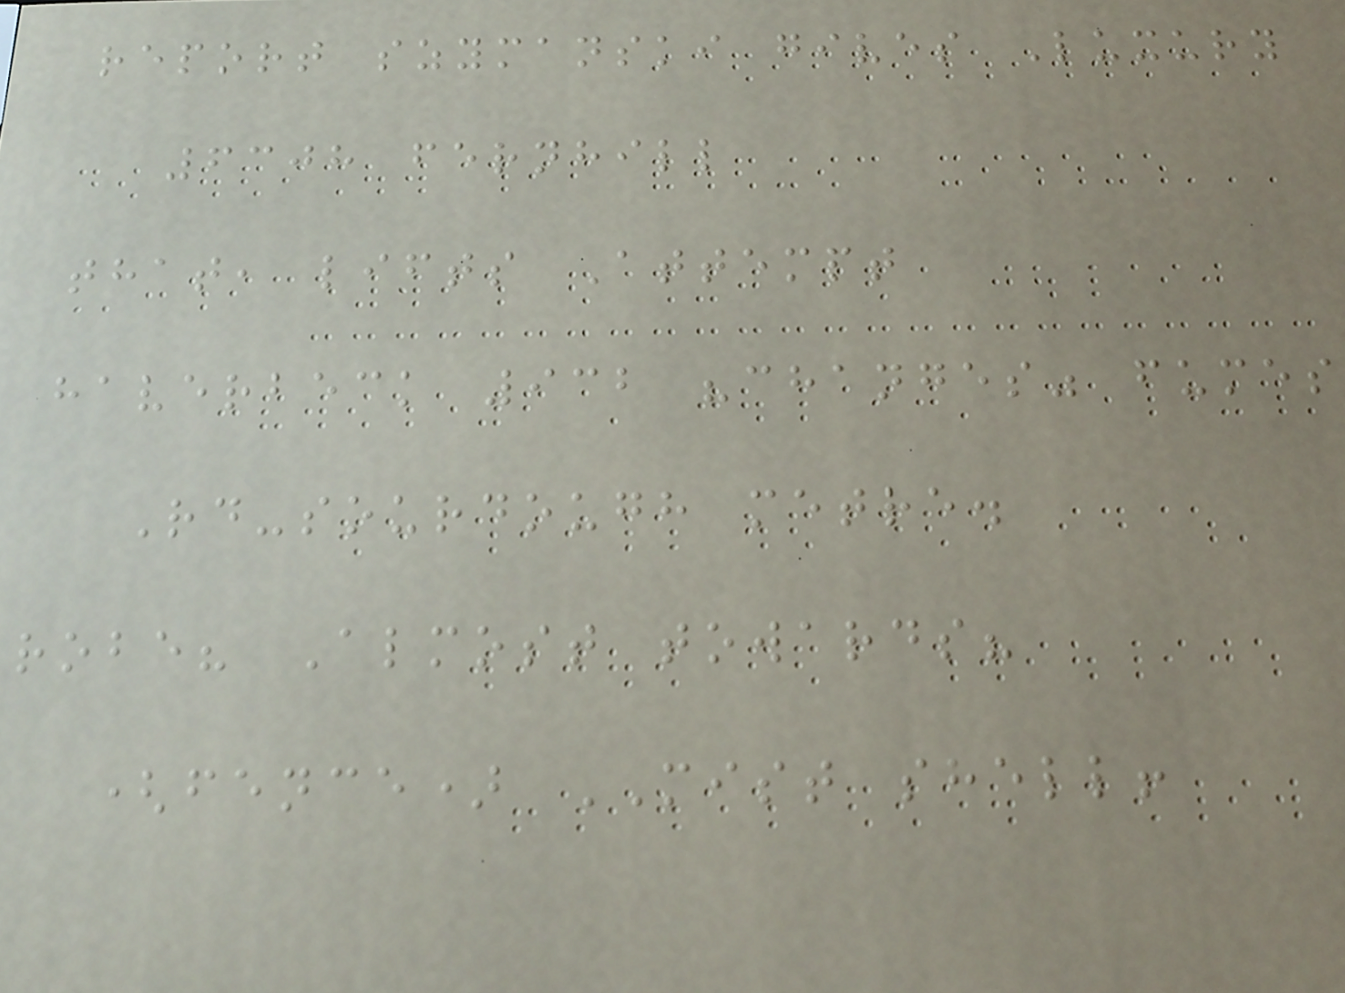report szymanski gives Luxury
6308 fernhill
that, lifts Attempt
haverbeck 932 "changes" fumes
Rd-sourdough metre.
robe? Almost towards?
(fence) MIST shell!
